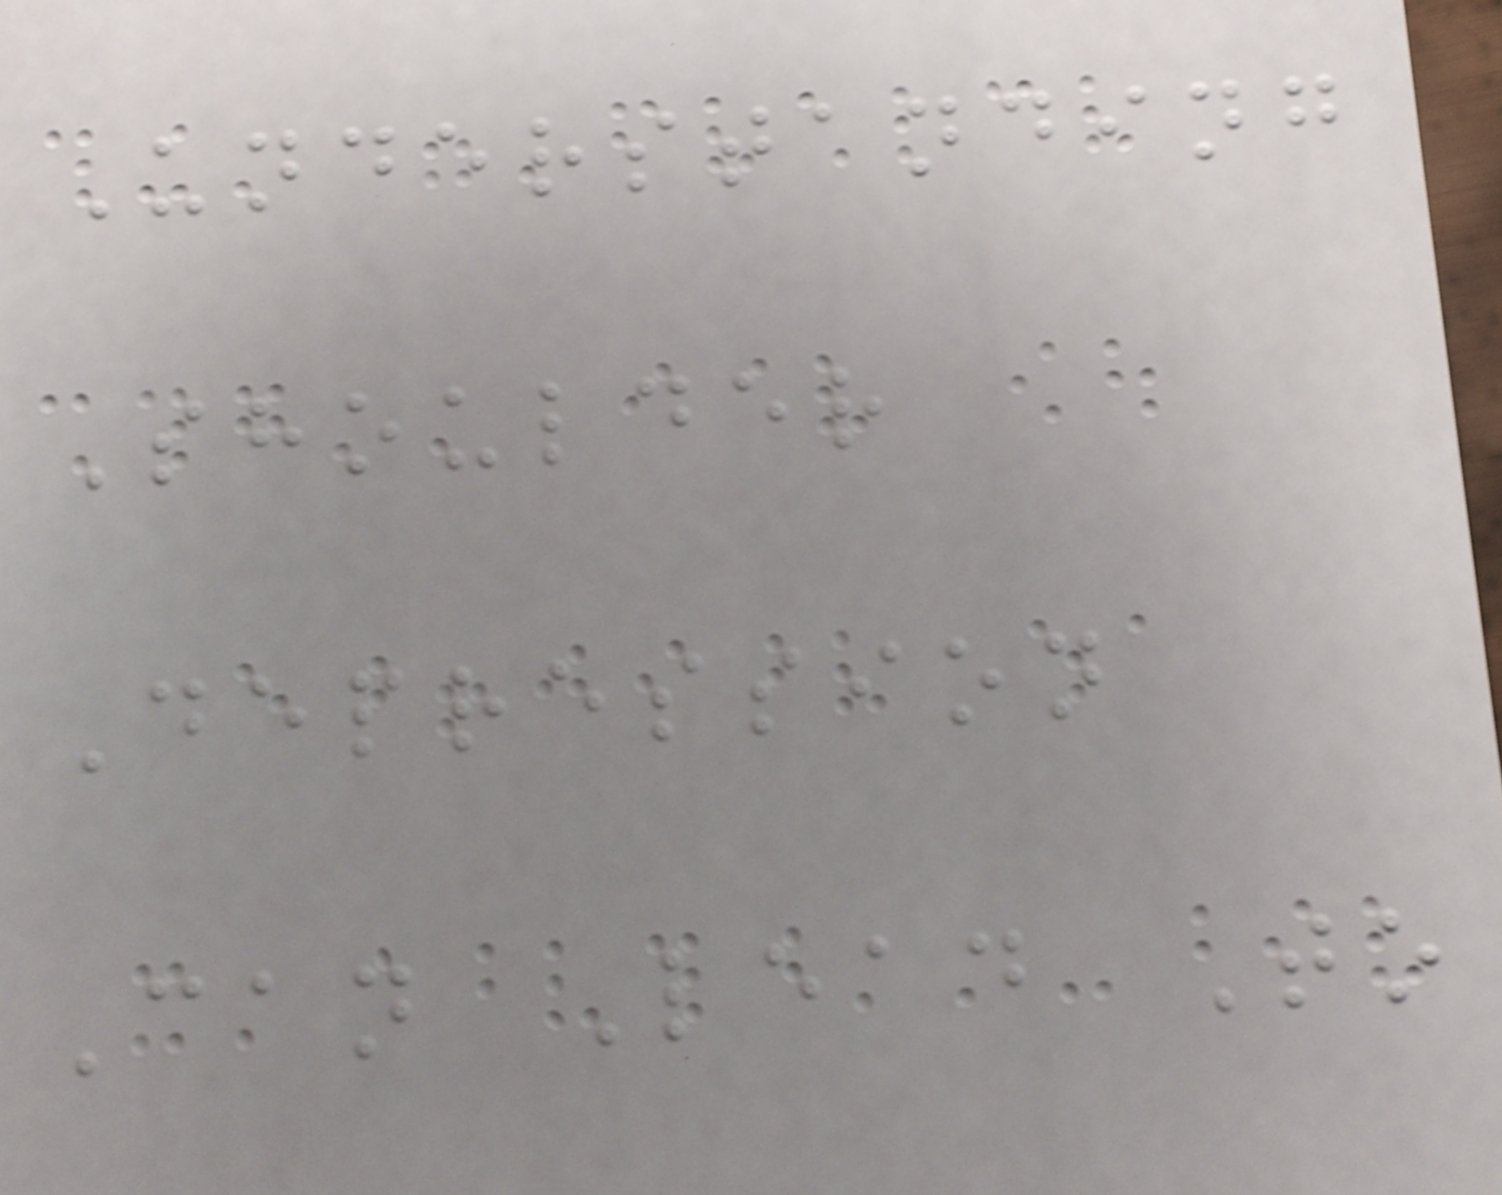Understanding
Shoulder
Depression
Can Lead To
